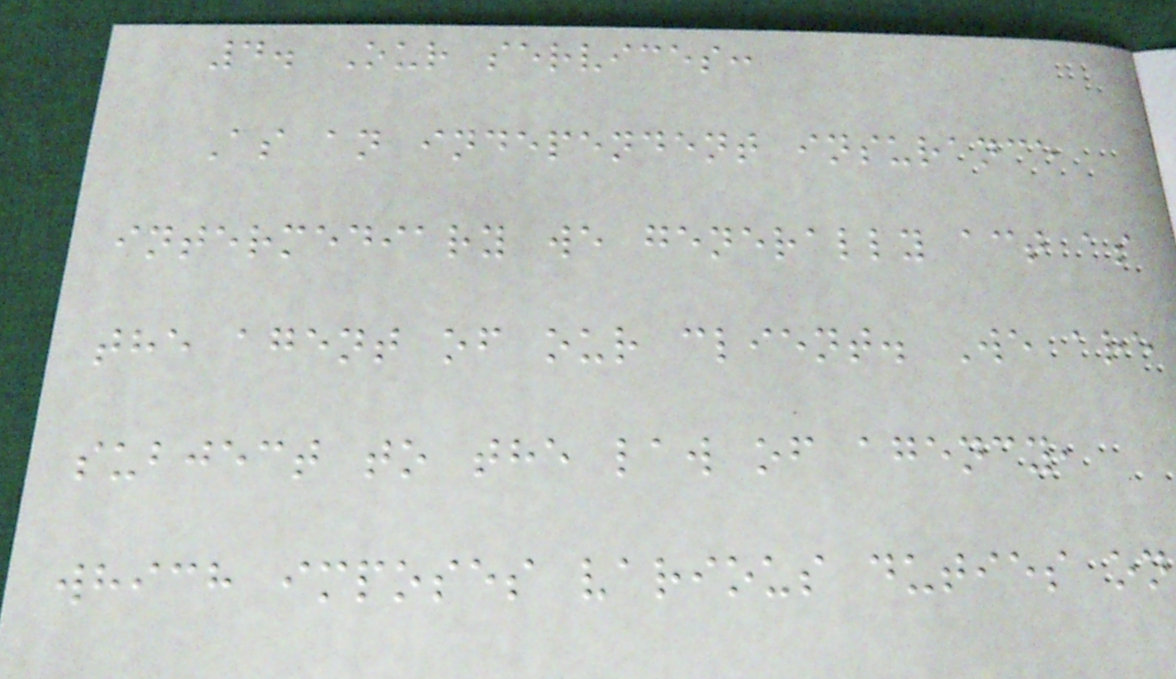4. Our services:
As an independent insurance
intermediary we generally act as
the agent of our client. We are
subject to the law of agency,
which imposes various duties on
